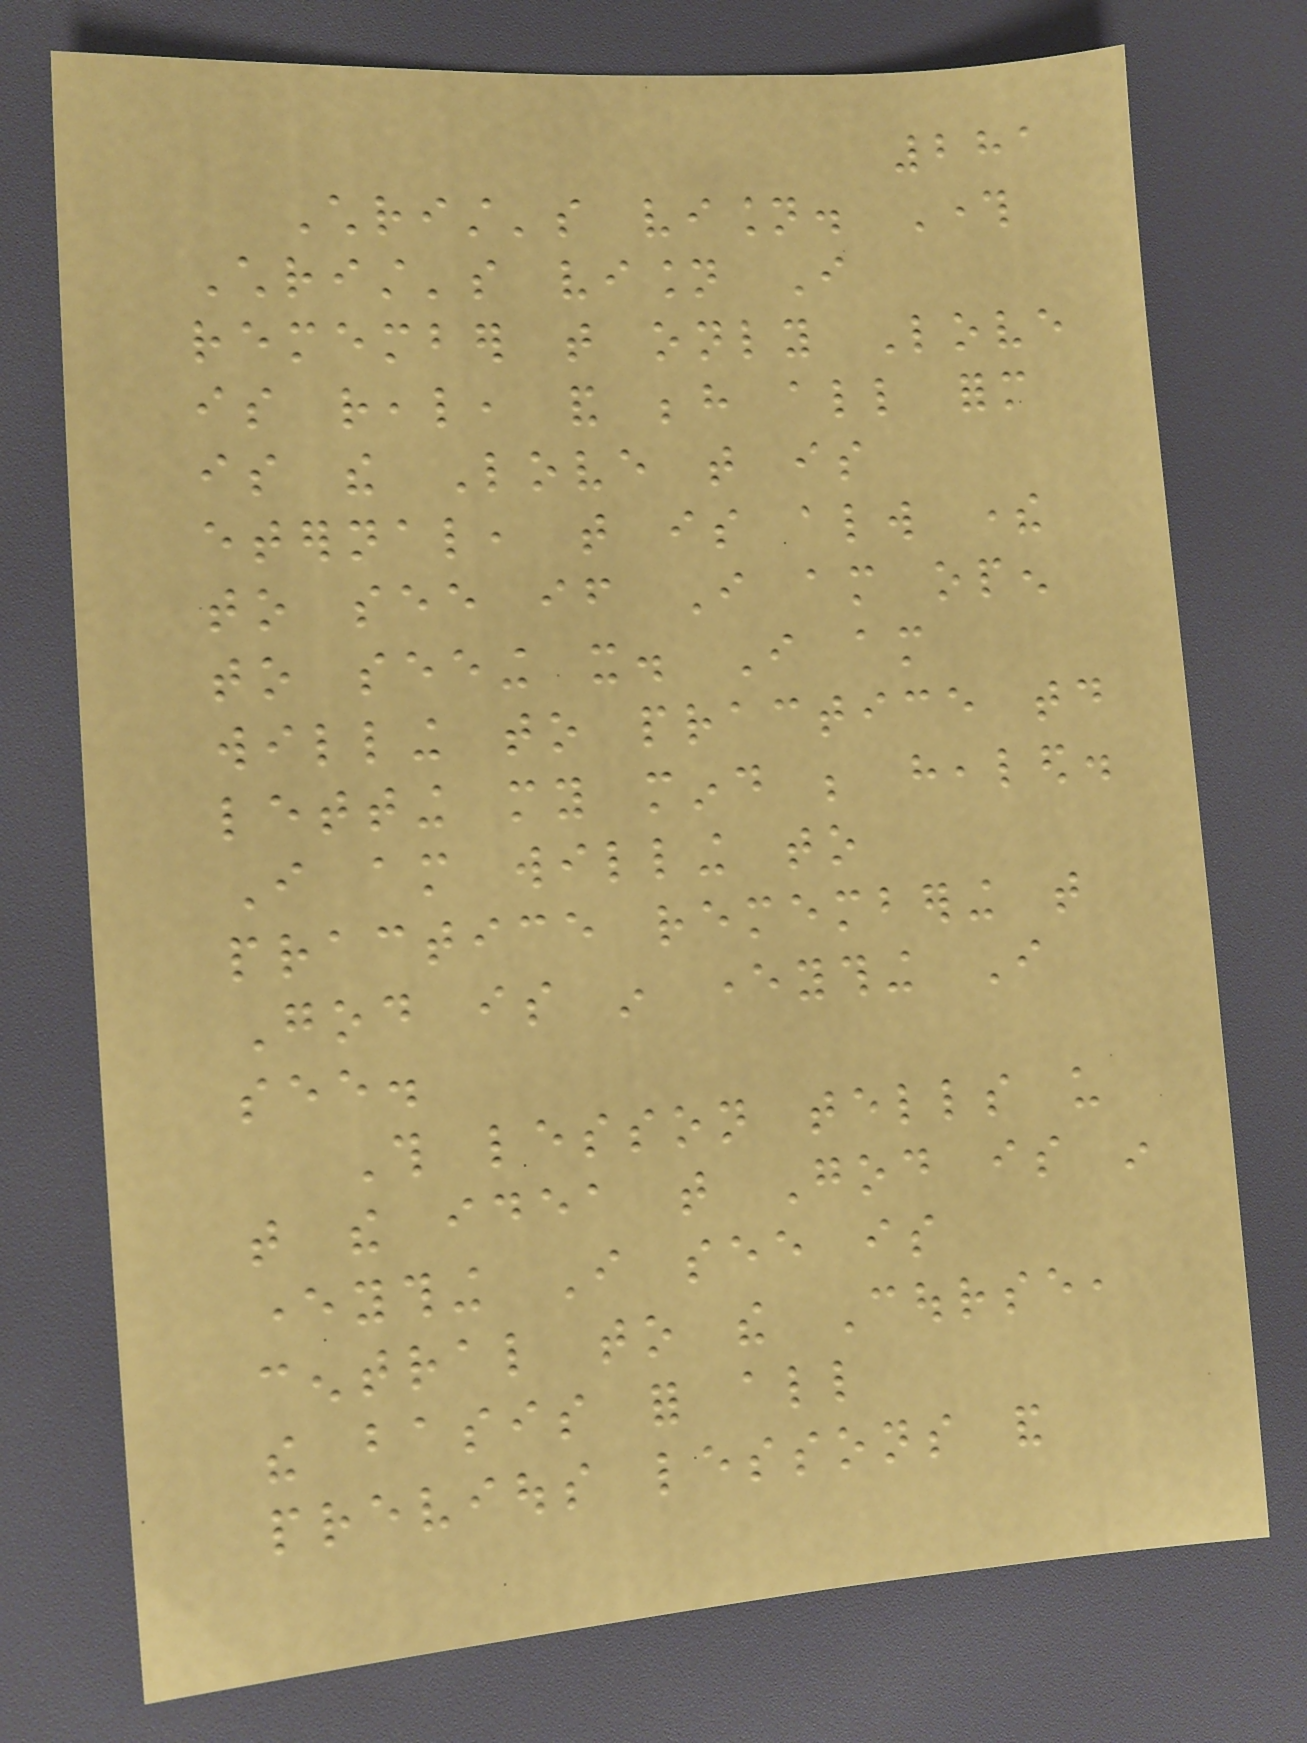281
Christ's vision. Through
Christ's vision I
remember that only Love
is real, and behind all form
is the Love that is
eternal, that is always there
to see if I am open
to seeing it. I am
willing to practice today
letting my mind be healed.
I am willing to
practice remembering that
God is in everything I
see.
This lesson tells us
that the idea that God is in
everything I see is
central to the Course,
the basis for all
previous lessons and
